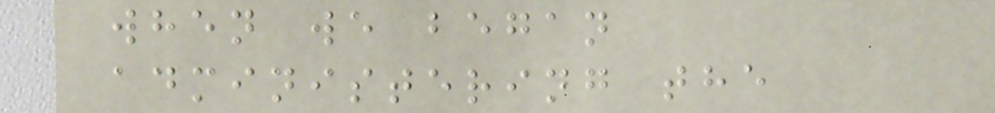when we began
administering the
